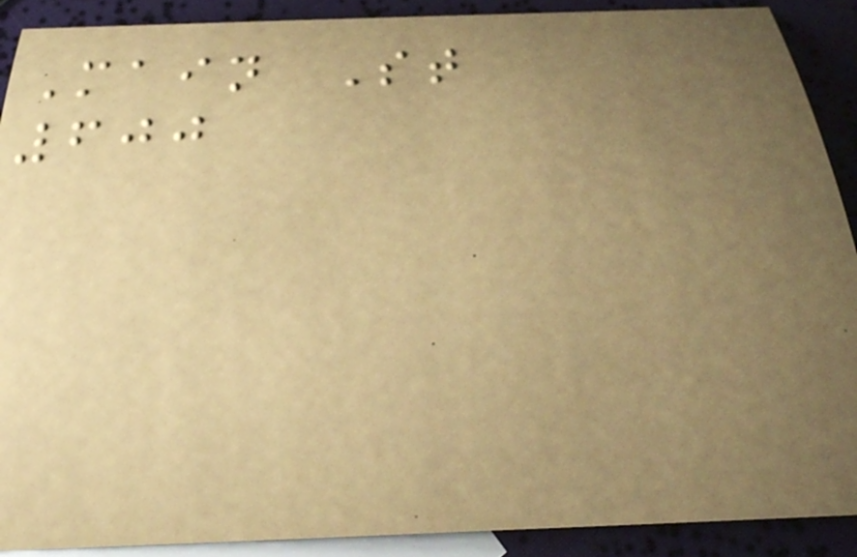Main St
600
